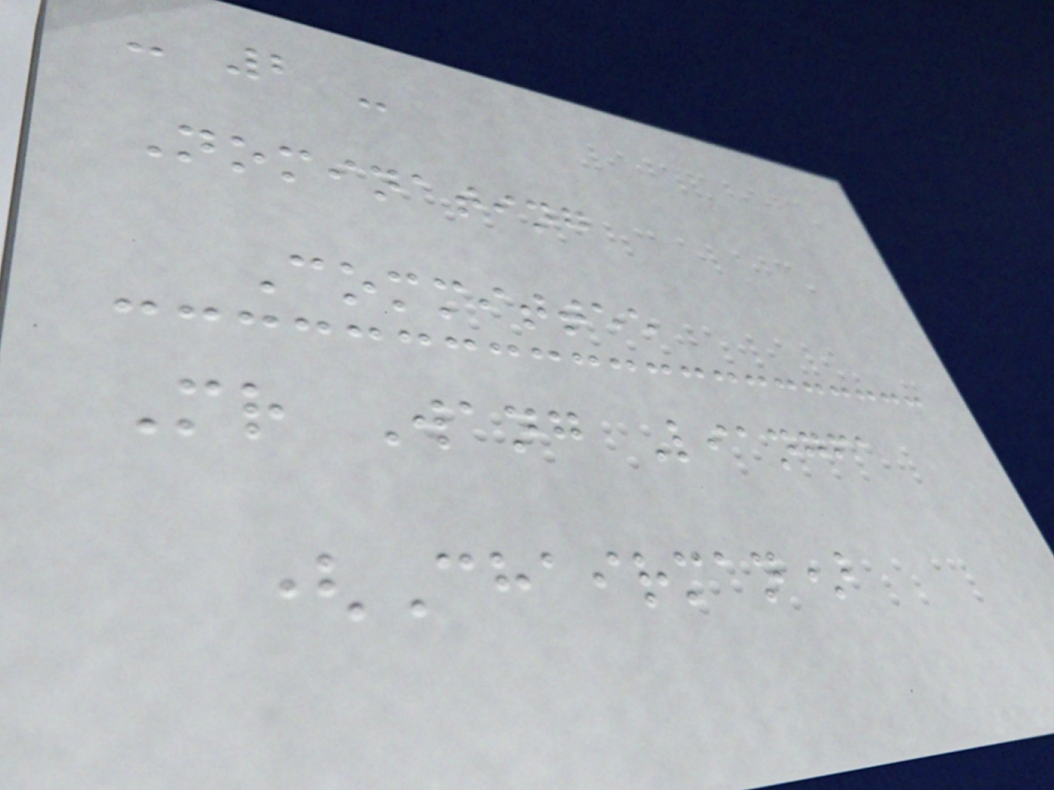- 2 -
Nominating
Committee
Mr Wang Liangfa
(Chairman)
